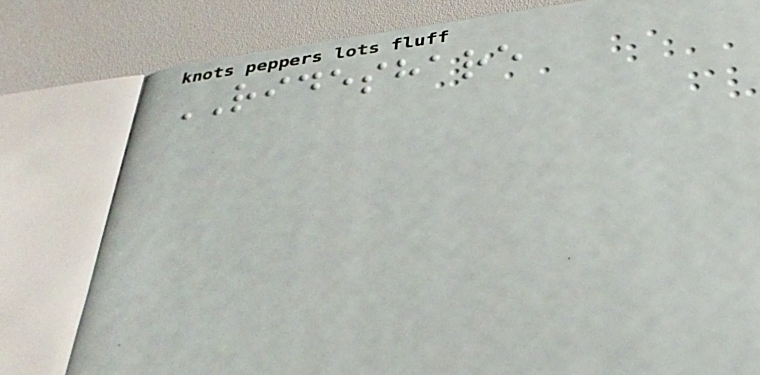RIDESHARE
